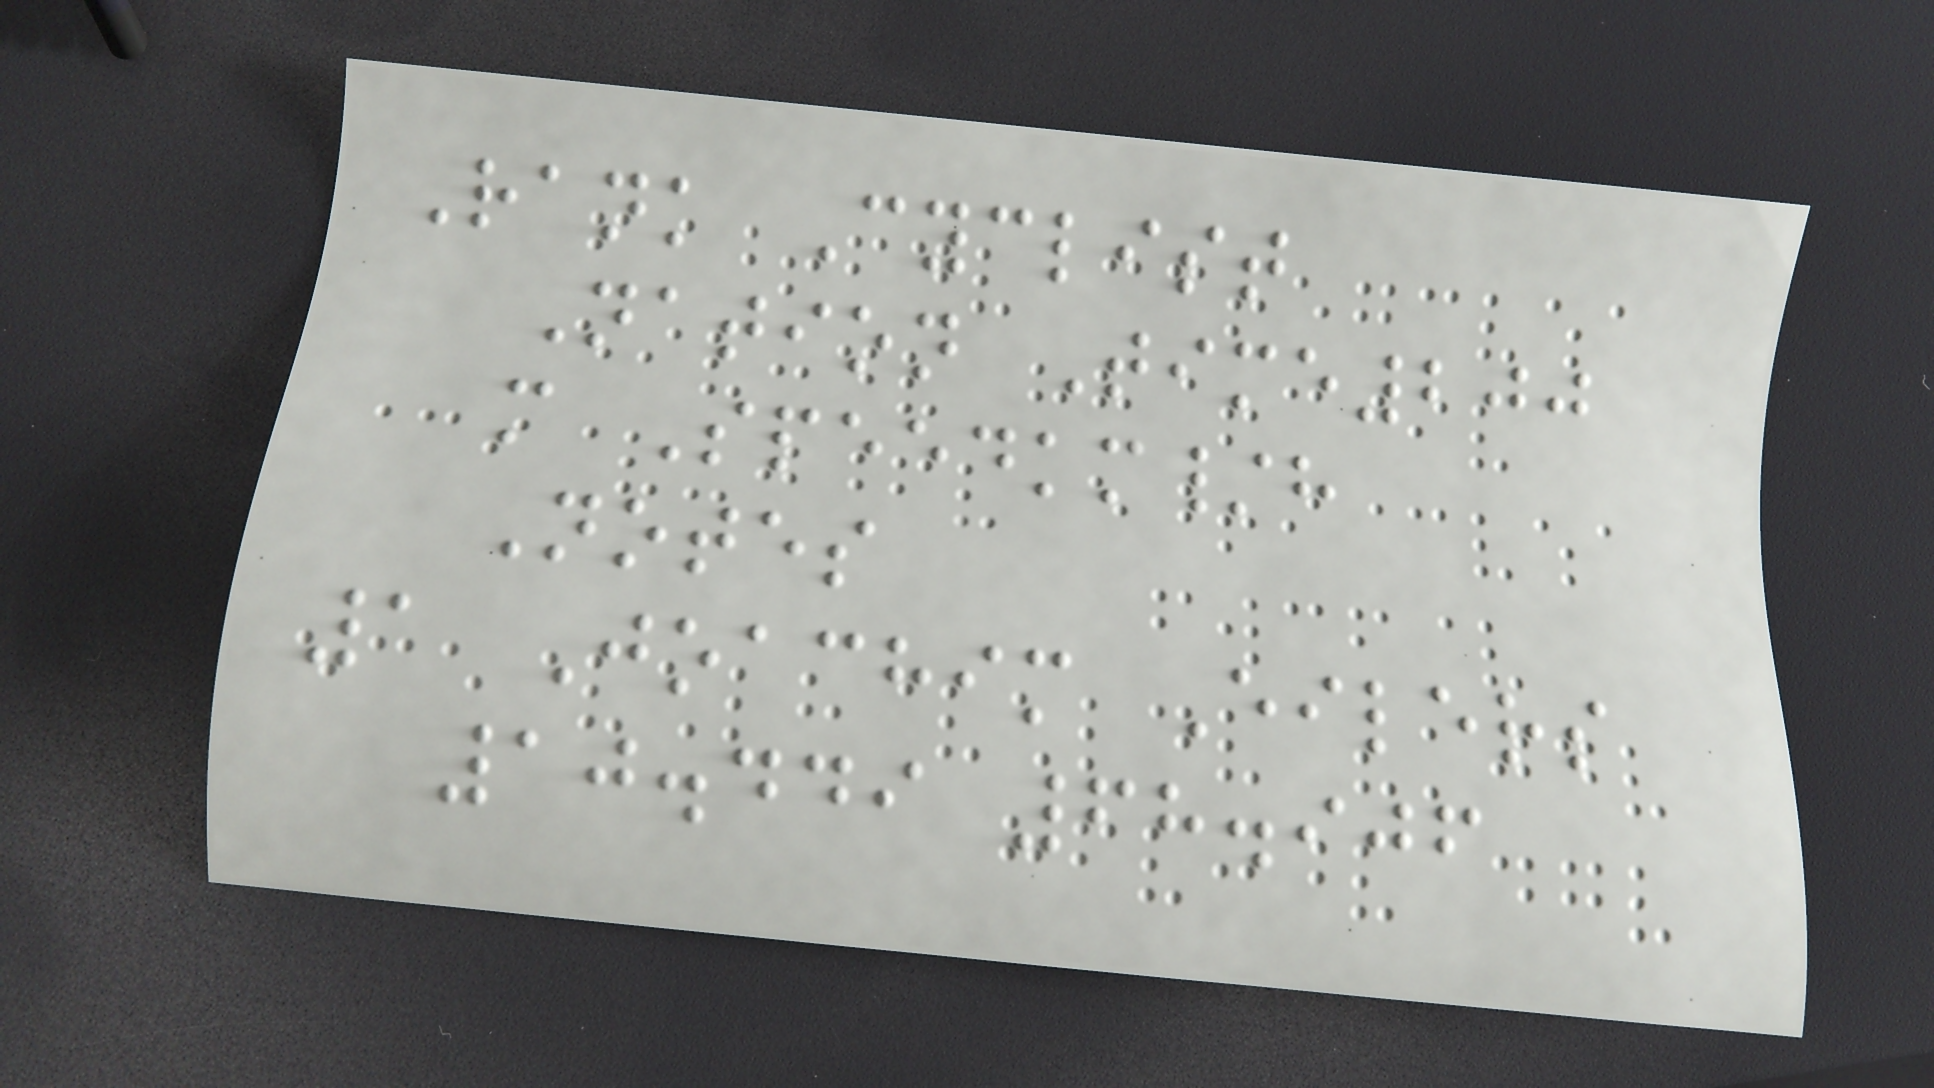Rank Cyclist
Nation Time200
m Speedkm/h
Notes
1 Joachim Eilers
10.449 68.906
